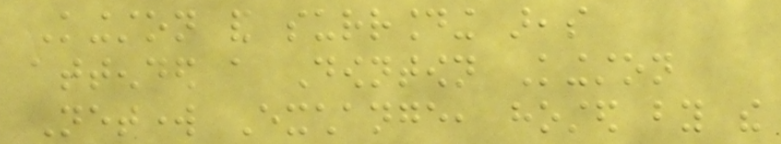Kingston and surrounding areas
attended a Downtown Kingston
Network Exchange, hosted by the
